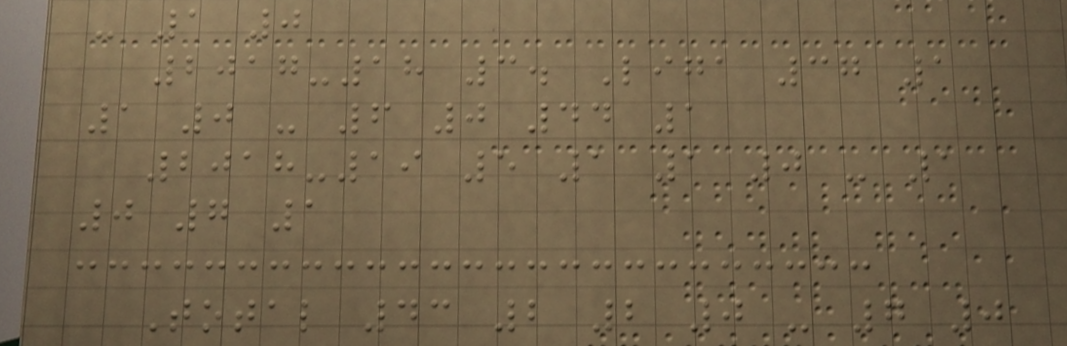- 1 0
2017-18 3. Liga 37 1
1 0 - 6 0 44 1
2018-19 5 1 1 0 - 1
0 7 1
Total 43 2 2 0 - 7 0
